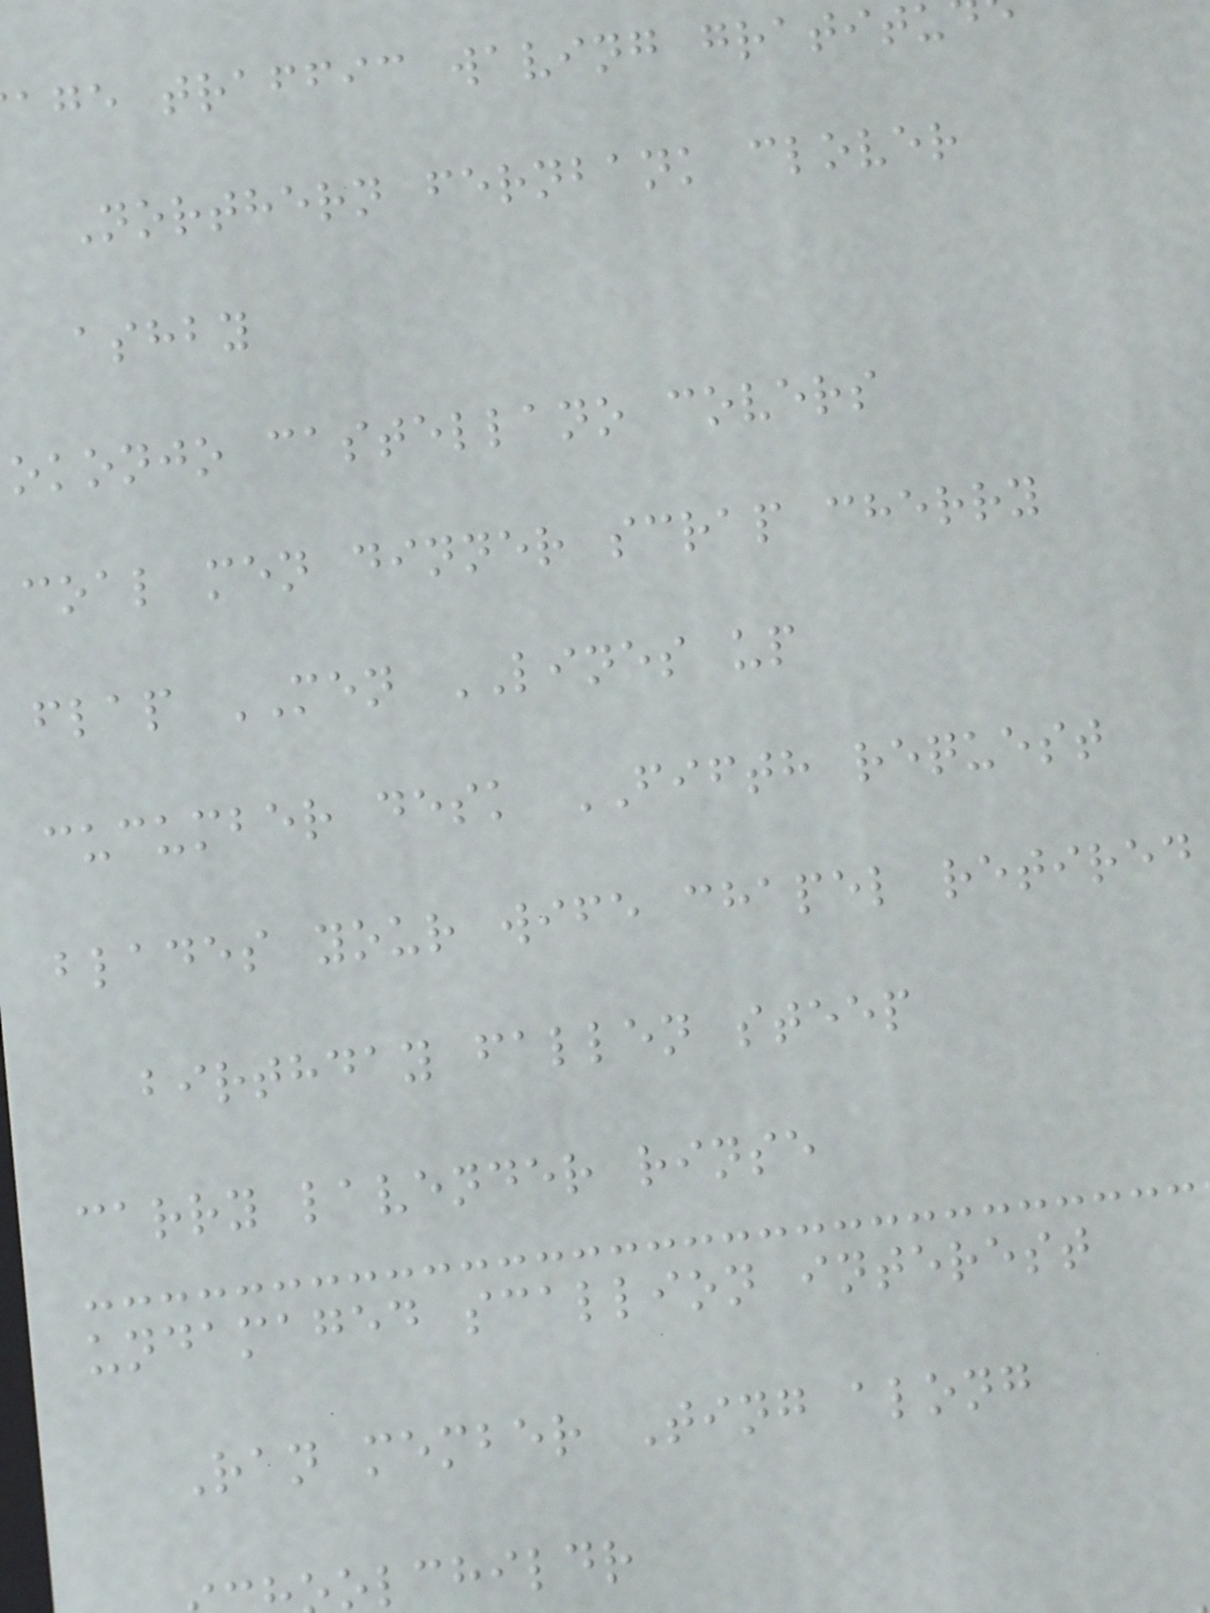age traffic waving gratitu
Northern fernbank clover
ashby
okonjo castellano covers
coal men dinner scrap cherry
flap MEN LINES up
cucumber desk FIFTH request
blades your wife chapel retired
birthday fallen steep
carry lavender rinse
undamaged scallion interest
Ran member Ting along
olchildr
